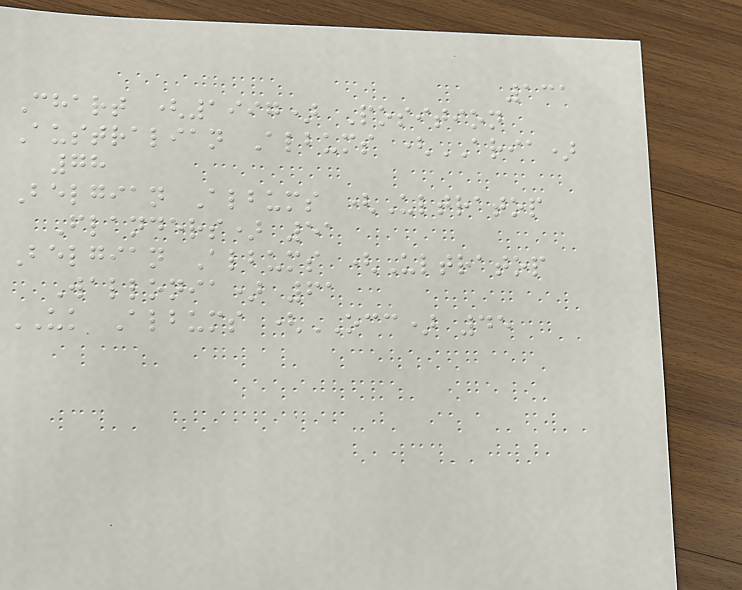131
Chart (1997) Position
Australian Albums (ARIA)
78
Belgian Albums (Ultratop
Flanders) 51
Belgian Albums (Ultratop
Wallonia) 61
UK Albums (OCC) 45
